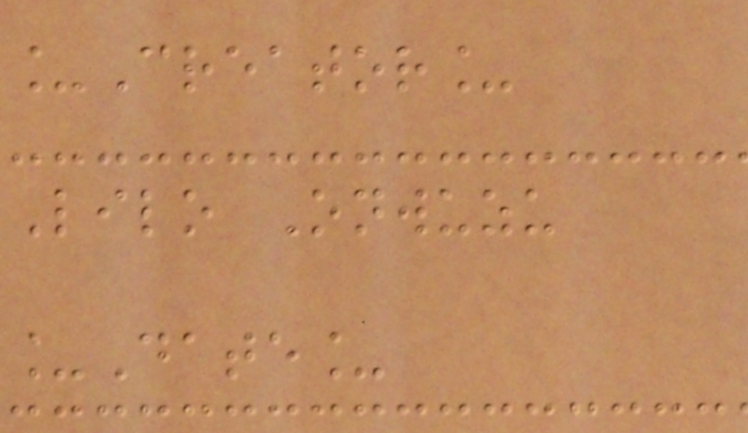_Creator_
Lilo Onwuzu
_Date_
